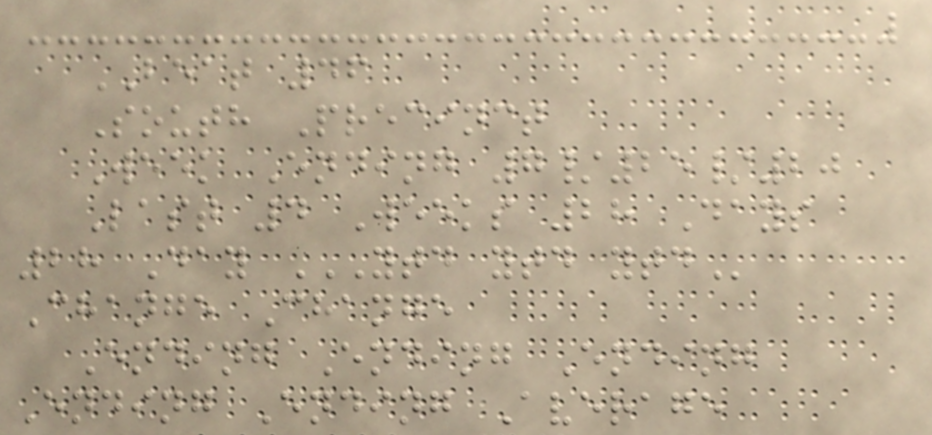BEAT 46
South Precinct
Week Ending 7/25/20
Last 4 Weeks 28 Days
28 Day YTD YTD YTD
Change Change
Ending Ending Ending
Ending Ending Average
